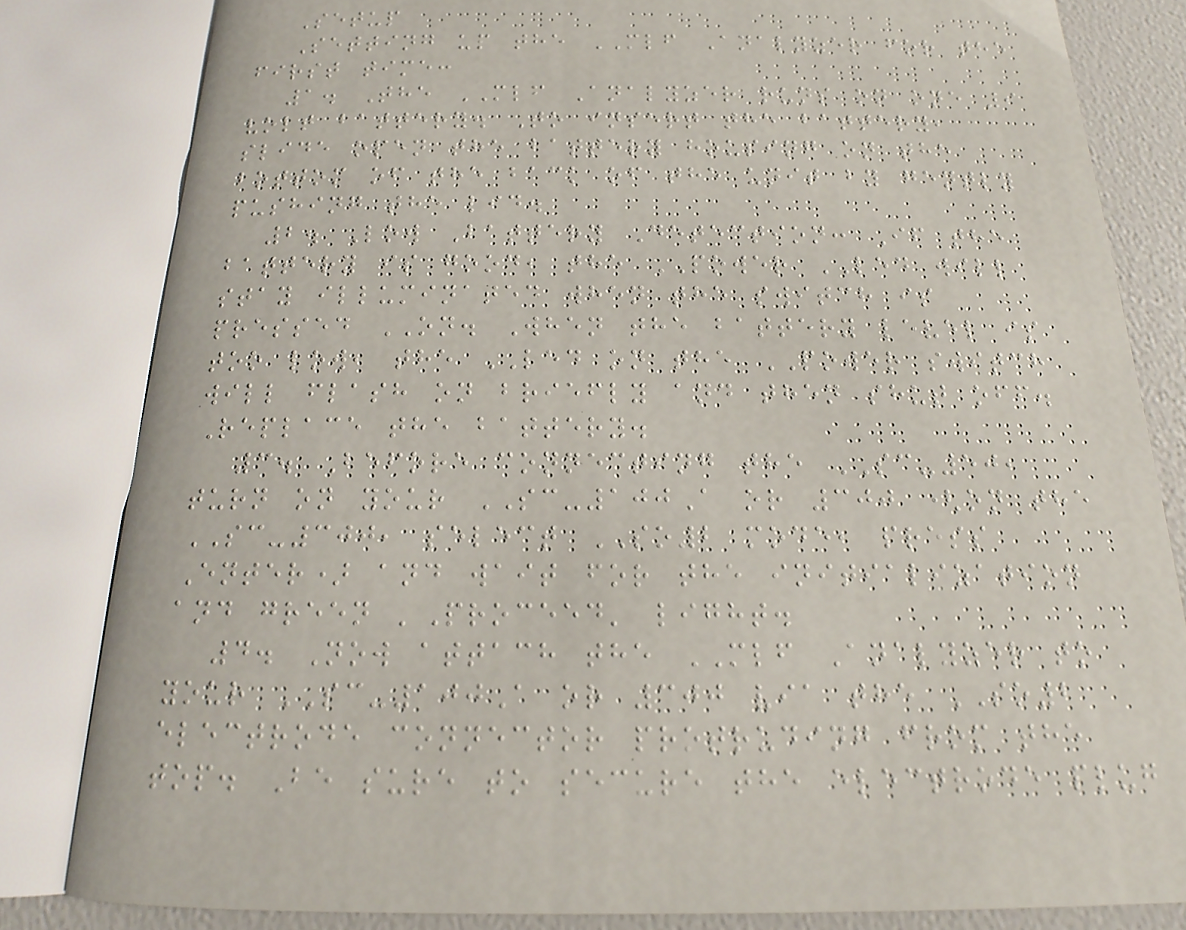Setup
Setting up the MLF Analyzer for the
first time:
1. The MLF Analyzer runs on one 9
volt battery. To insert the battery,
slide open the battery housing on the
bottom of the back of the unit by gently
pushing the lid.
2. Low Battery Detection: If the
battery is good, the POWER LED will
stay illuminated when the switch is
pressed ON. When the battery level is
too low, the LED on the POWER switch
will flash on briefly and then shut off.
Replace the battery.
3. Before connecting the SC-50,
turn on your SC-100A or 300 (on the
SC-300, select SO2 mode, press
Enter) and wait for the initialization
and green 'Proceed' light.
4. Now attach the MLF Analyzer to
your SC-100A or 300 via the SO2
electrode connector protruding from the
top. Be sure to secure the electrode plug
